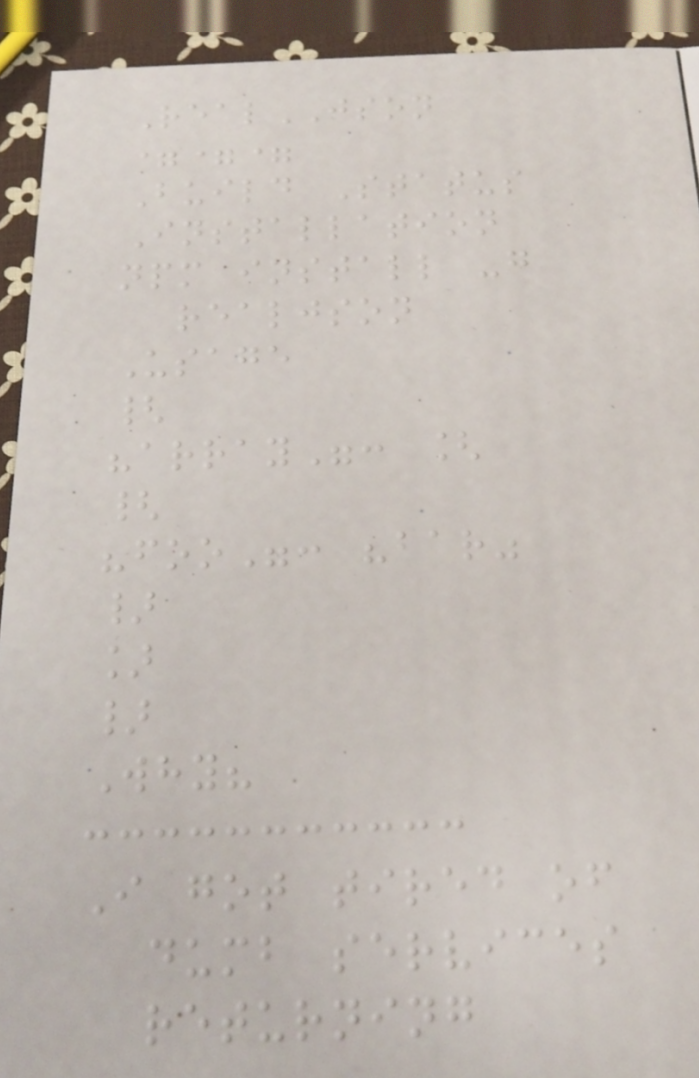RealJSON
===
Build Status
Installation
npm install -g
realjson
Usage
{
"array": [
{
"foo": "bar"
}
]
}
Why?
I got tired of
dumb services
returning
